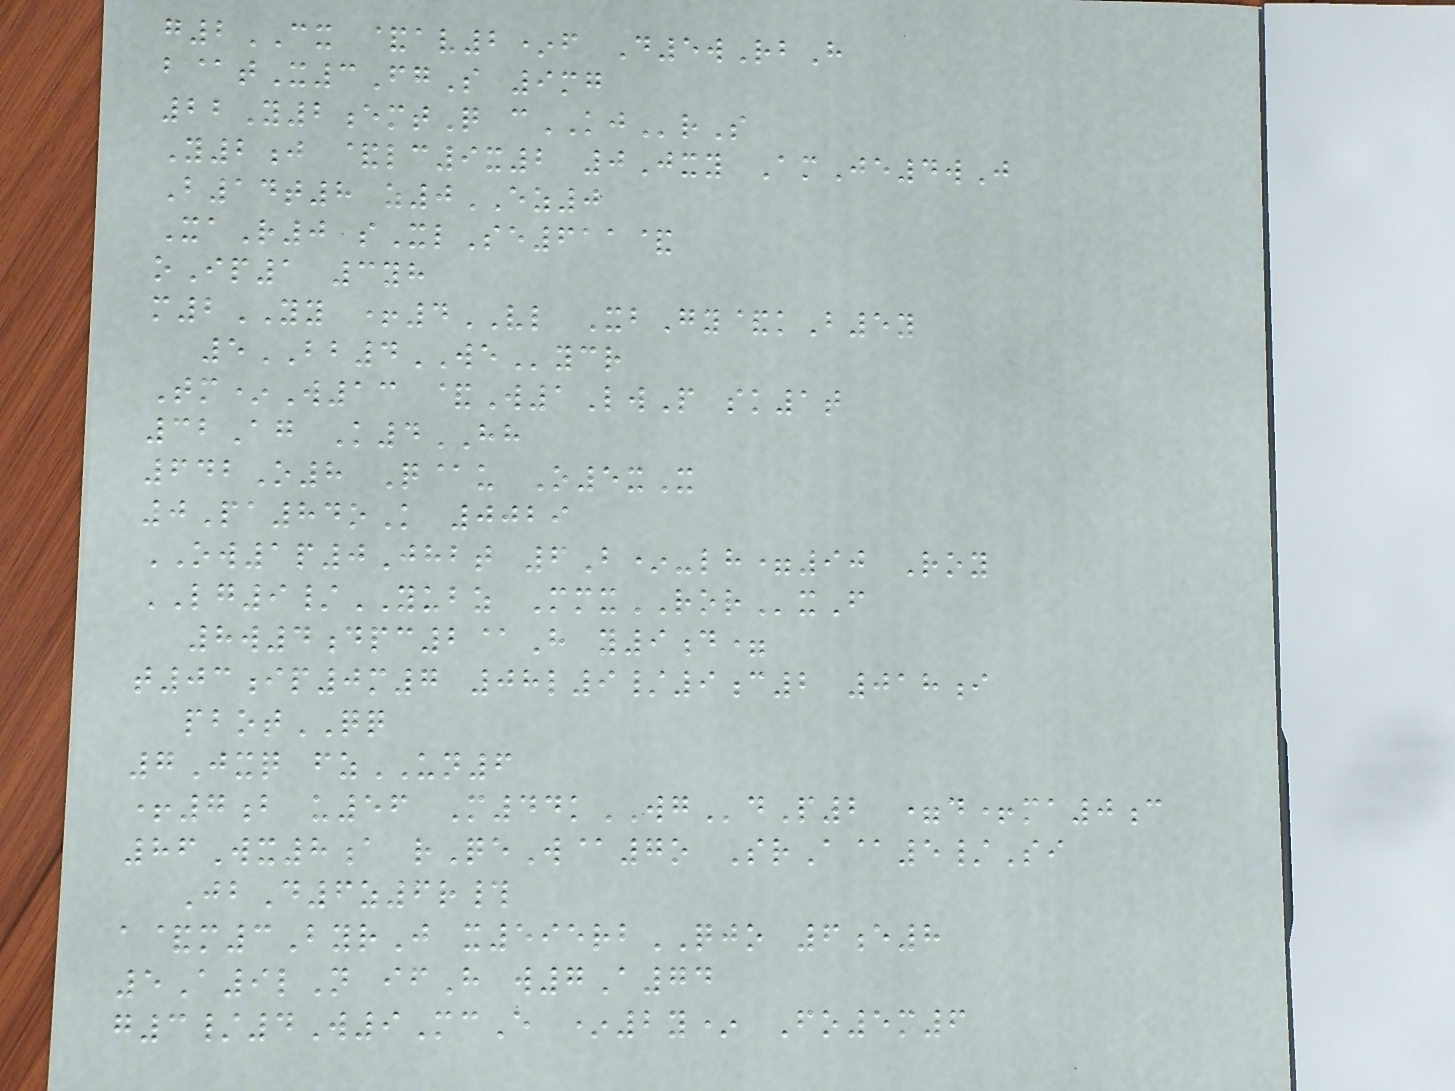g2CX &av2*f D5wRbH
b@tX3FgS 9mg
22Y2emtQ cKJrS
Y2j &lc9x2 0Jxy AmJe4wJ
B14t8 z0EZ0
XaR0 sXlSe611&
oIp1 3yh
m2YY +4VL XbGy&kB5y
5BB4WEycr
Tm*W13 &W1LwP sk1t
32Ag K4HH
642O8 Q@u O5xX
0Pa84oK 0029
OW1p0Jhbt 6B*-lh=90 Roy
LG9/YUBZ MmxRORxF
8w4dpc2@H y9d=
t03ip0m7 08l9/9c2 018i
pbotQQ
7Jxq fzUN6
+7b u56 M44kWGdP2 =d+ma0c
86Wx8a rQeW@7o SrA@5/Si
JbD6z6r#
a&m3ByrJ x595rbQJO 6e8
5A9lN ifH w7A74
g3/4W9McE *2y* Fo5m6
